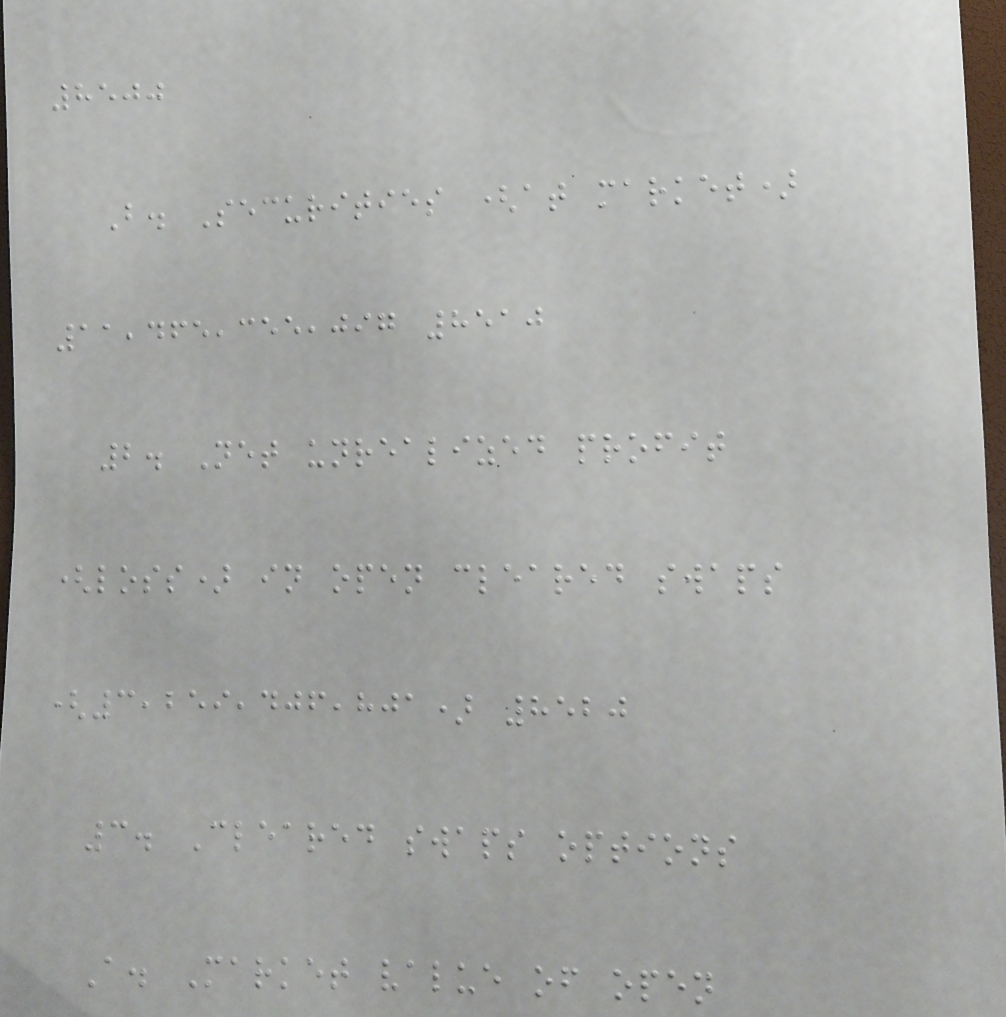8500
B. Securities (at market)
11,465,355,097 8510
2. Net unrealized profit
(loss) in open cleared swaps
(3,259,406,801) 8520
3. Cleared swaps options
A. Market value of open
